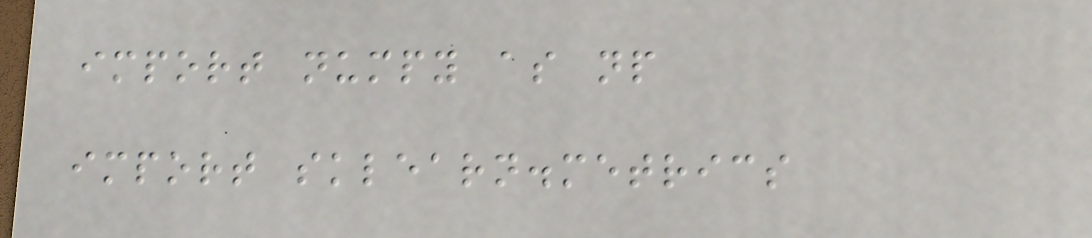import numpy as np
import sklearn.metrics
